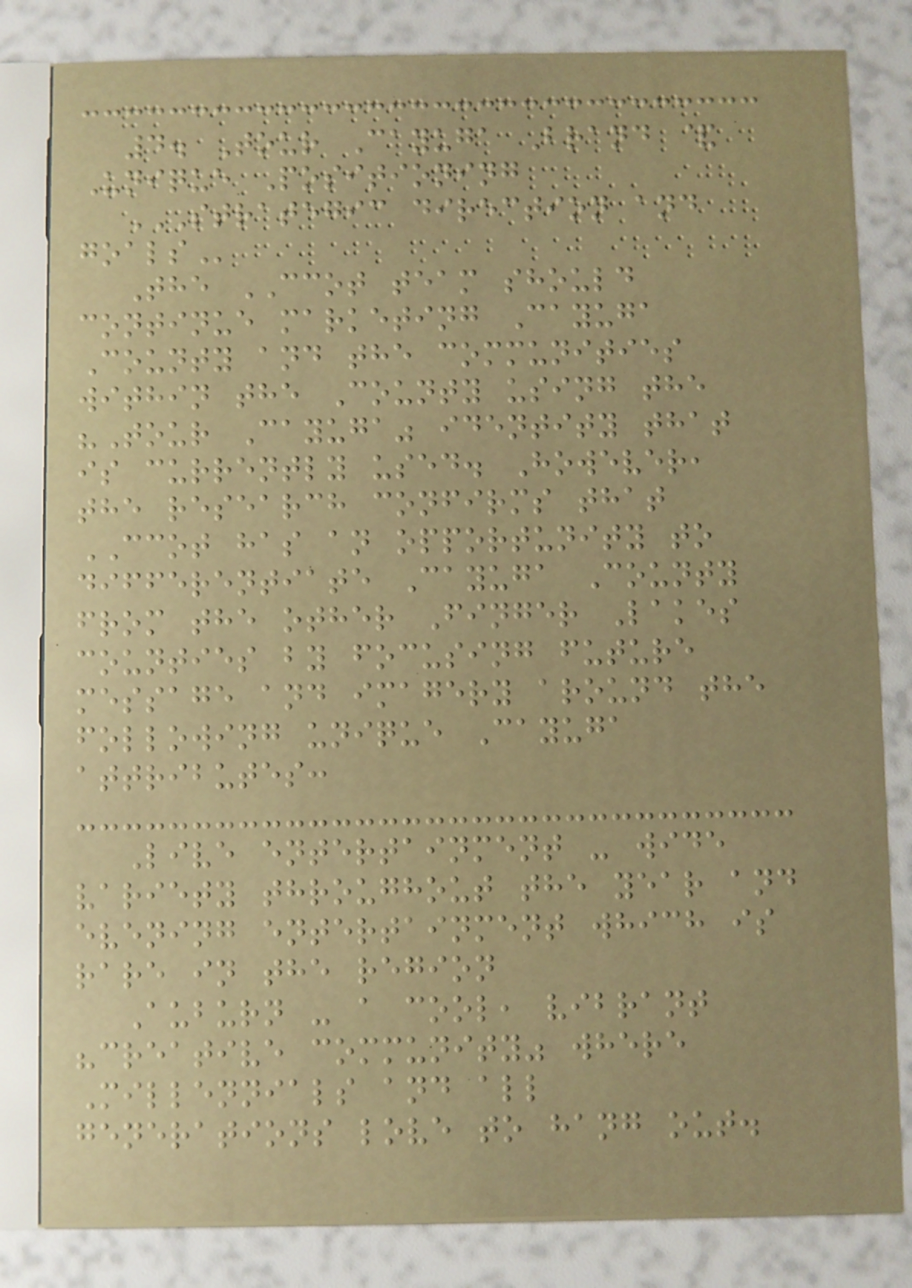4. Tour Cayuga Brand &
Unique Positioning
STRATEGIC DIRECTION AND
GOALS
The CCOT team should
continue marketing Cayuga
County and the communities
within the County using the
"Tour Cayuga" identity that
is currently used. However,
the research confirms that
CCOT has an opportunity to
differentiate Cayuga County
from the other Finger Lakes
counties by focusing future
message and imagery around the
following unique Cayuga
attributes:
Live entertainment - wide
variety throughout the year and
evening entertainment which is
rare in the region
Auburn - a cool, vibrant
"creative community" where
Millennials and all
generations love to hang out.
